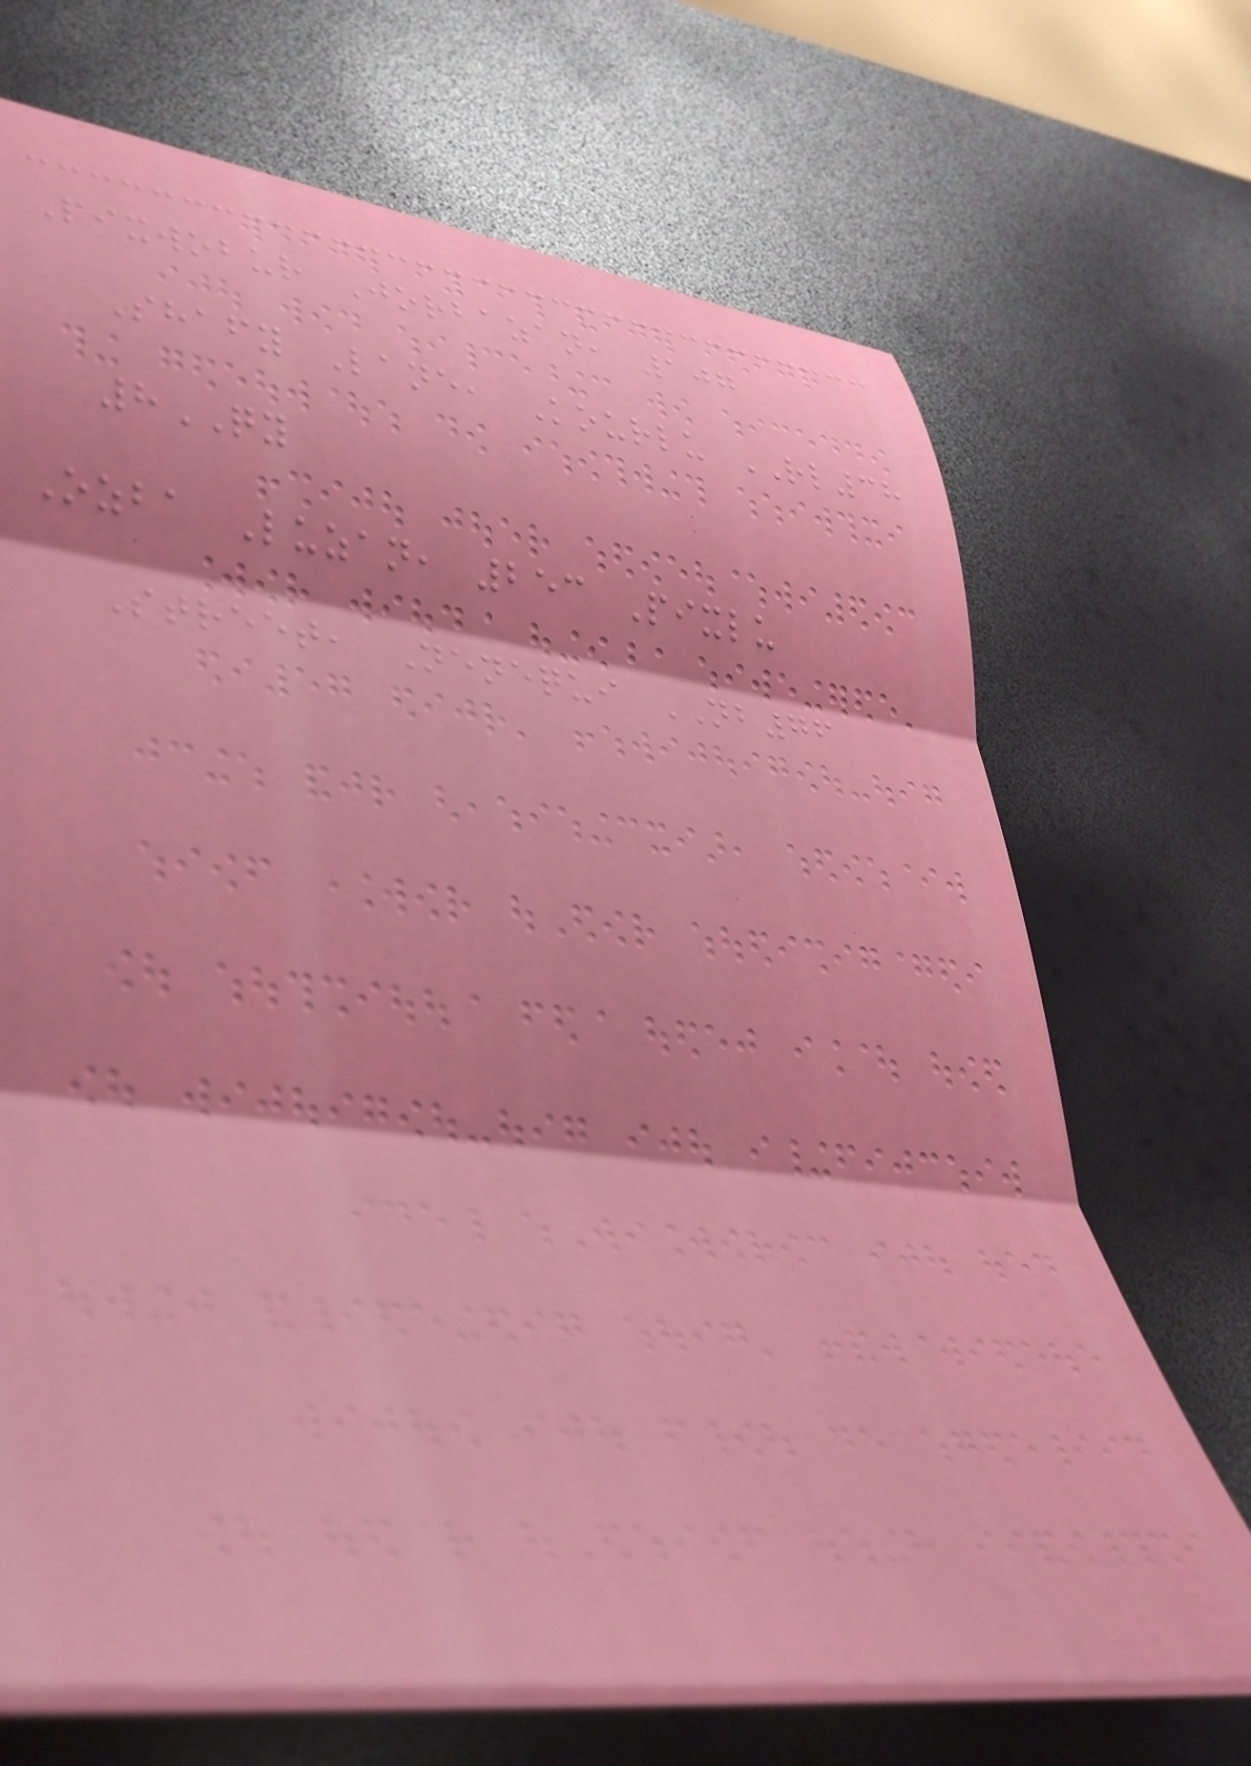Pixwobur Jorbazan, 107
Shafy Lane, Kourlu RL38
8QY
Ozba Luzan, 253 Pixlu
Street, Nenequi NB76
